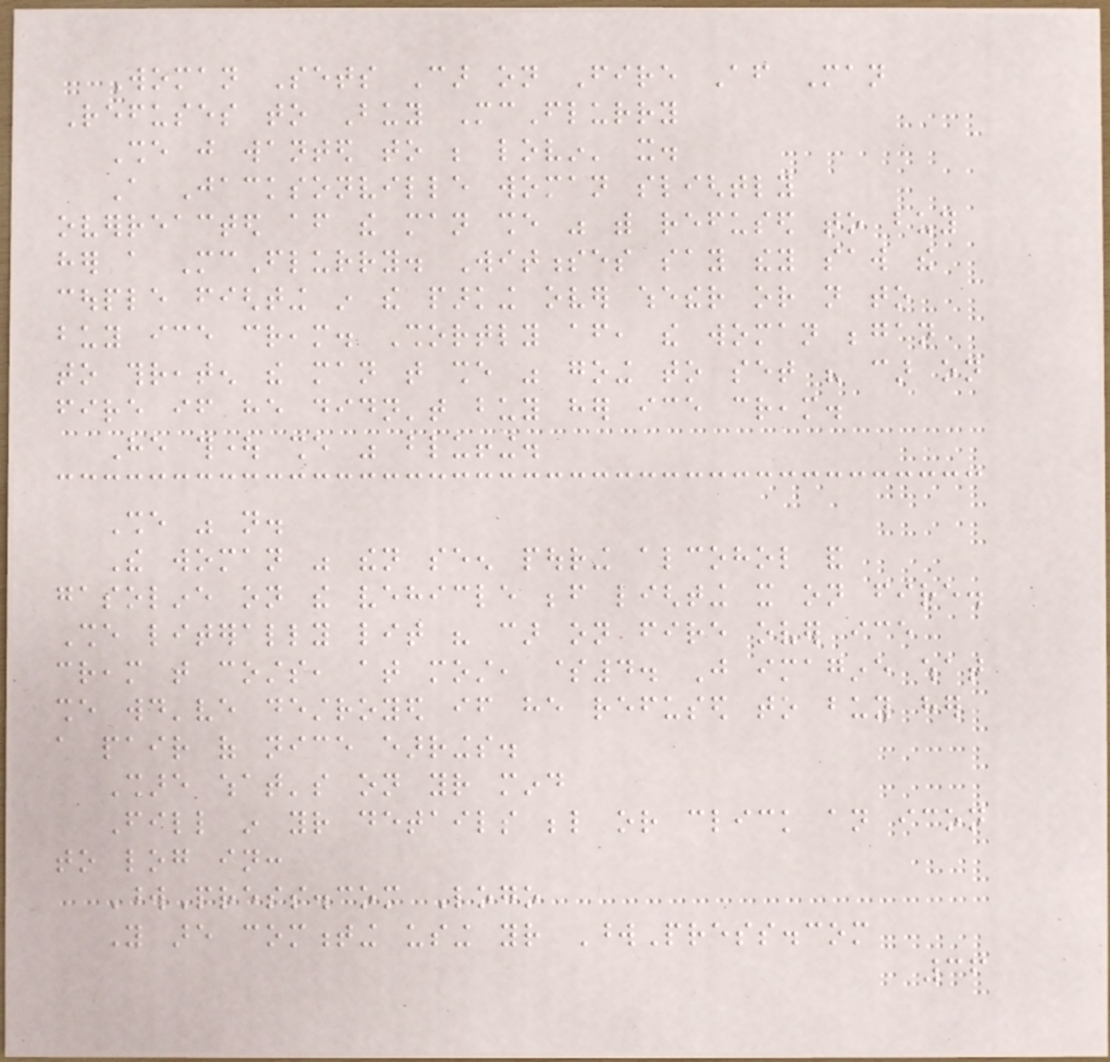Woman Sets Car on Fire After Man
Refuses to Buy McFlurry
She just wanted to be lovin' it.
A Jacksonville woman slightly
overreacted after the man she was with refused to buy
her a McFlurry. Witnesses say they saw the
couple fighting in the parking over whether or not to
buy ice cream. Shortly after, the woman began
to threaten the man that she was going to set his car on
fire if he didn't buy her ice cream.
He thought she was bluffing.
She was not.
The woman was then seen pouring alcohol and
gasoline on the vehicle before lighting it on fire.
She literally lit his car on fire over ice
cream that costs, at most, $4. Just imagine what
she would've destroyed if he refused to buy her
a pair of nice earrings.
Share what's on your mind
Fill in your details below or click an icon
to log in:
WordPress.com Logo
You are commenting using your WordPress.com
36
